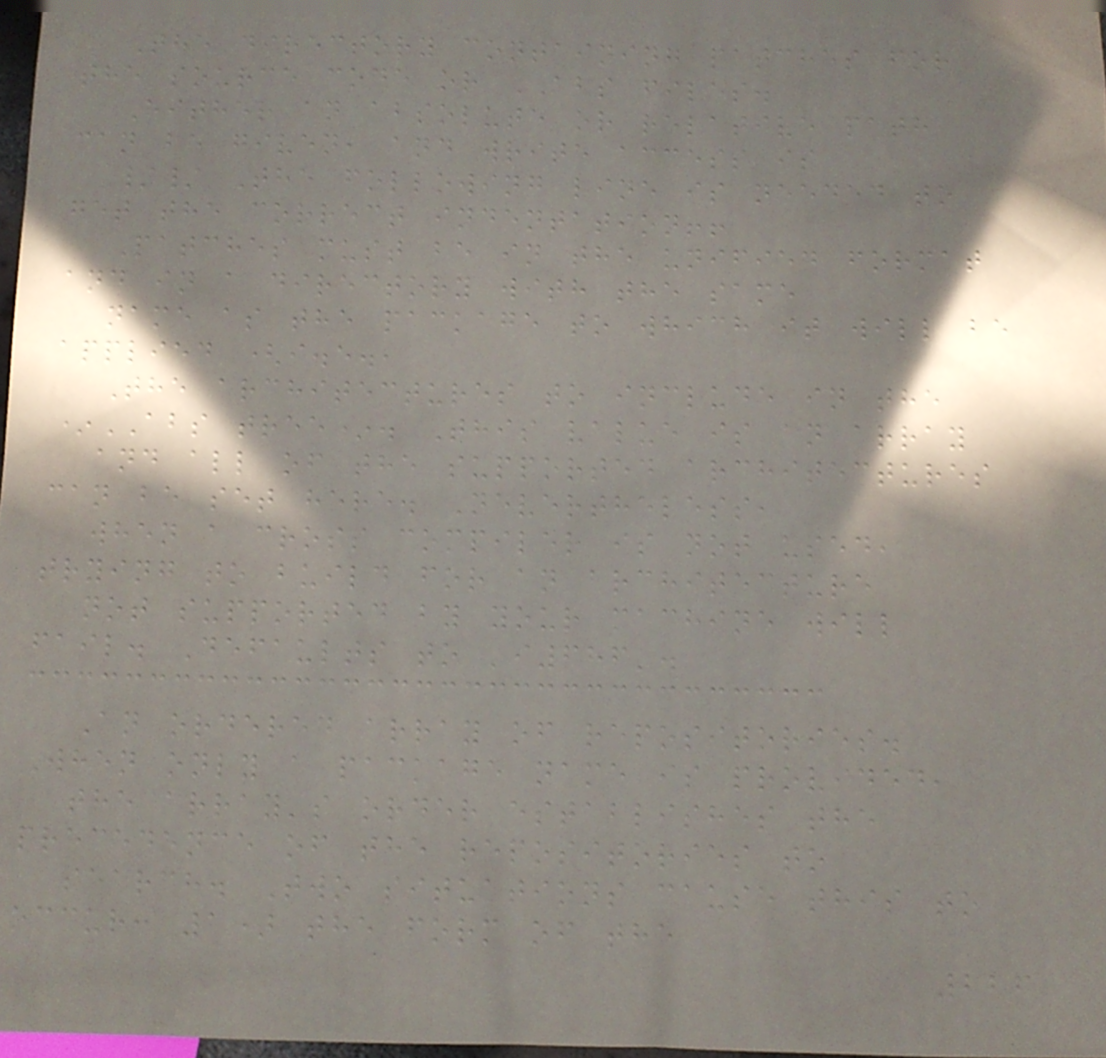The directory containing patches for
the source code or ABS files.
Either an absolute or relative path
can be given, and write access is
// The following line is needed to
get the correct indentation!!
Patches must be in the unified format
and in a directory with the same
name as the package to which it will be
applied (i.e.,
The architectures to include in the
*ABS tree*. This value is an array
and all of the supported architectures
can be set here. Nevertheless,
when a cross compiler is not used,
trying to build for an architecture
not supported by your machine will
fail. Defaults to 'i686'.
An ordered array of repositories.
When only a package name is provided,
the array's order establishes the
precedence of the repositories to
search. Two situations cause this to
occur: 1) the form of the
226
